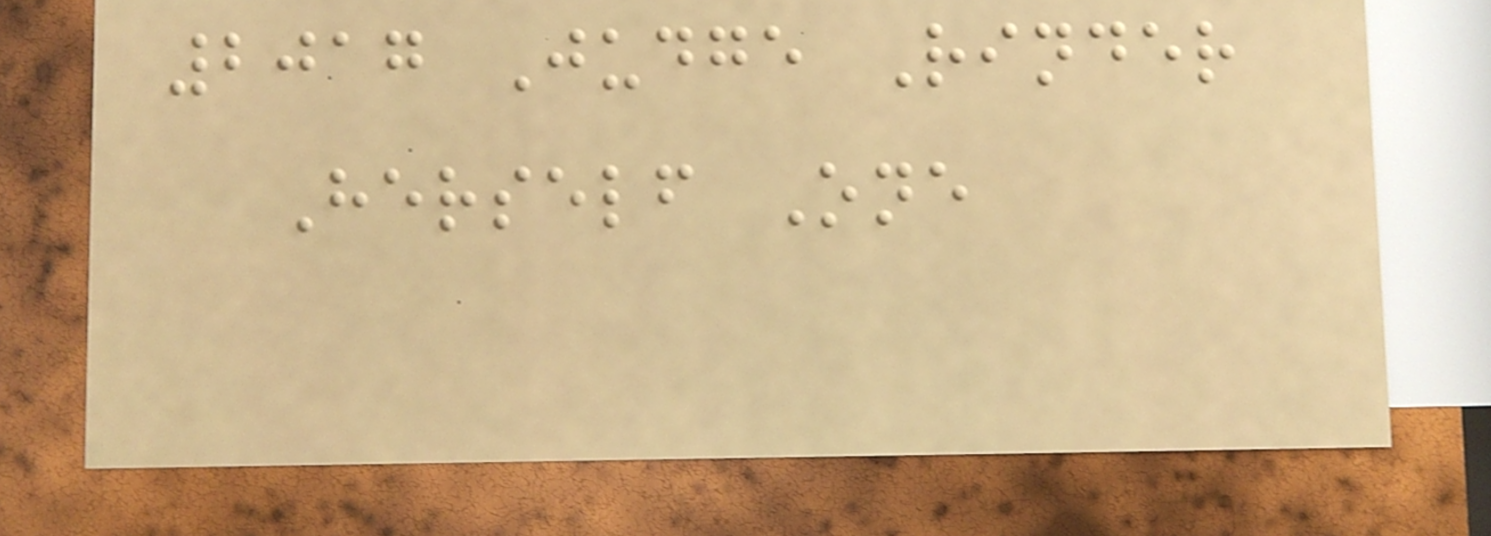2017 Judge Rinder
Herself One
